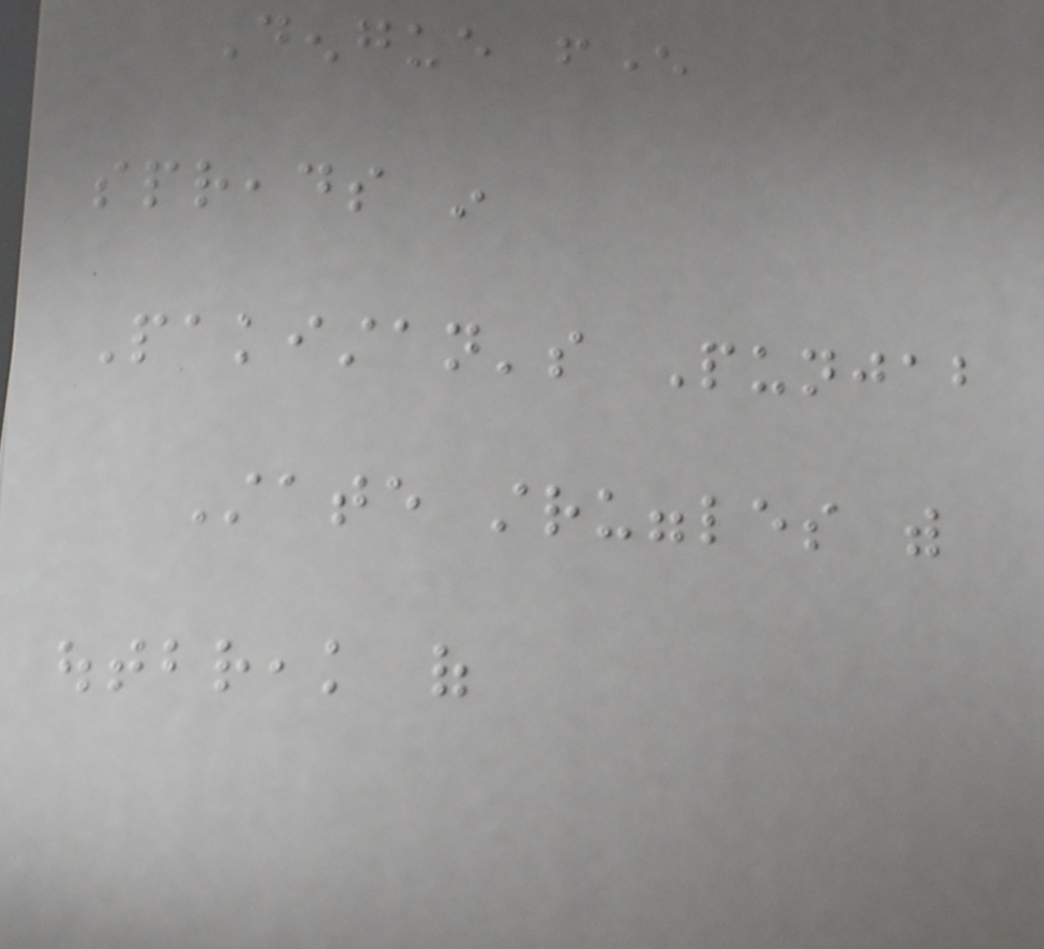Dengue fever
spreads in
Pakistan's Punjab
State struggles with
outbreak of
